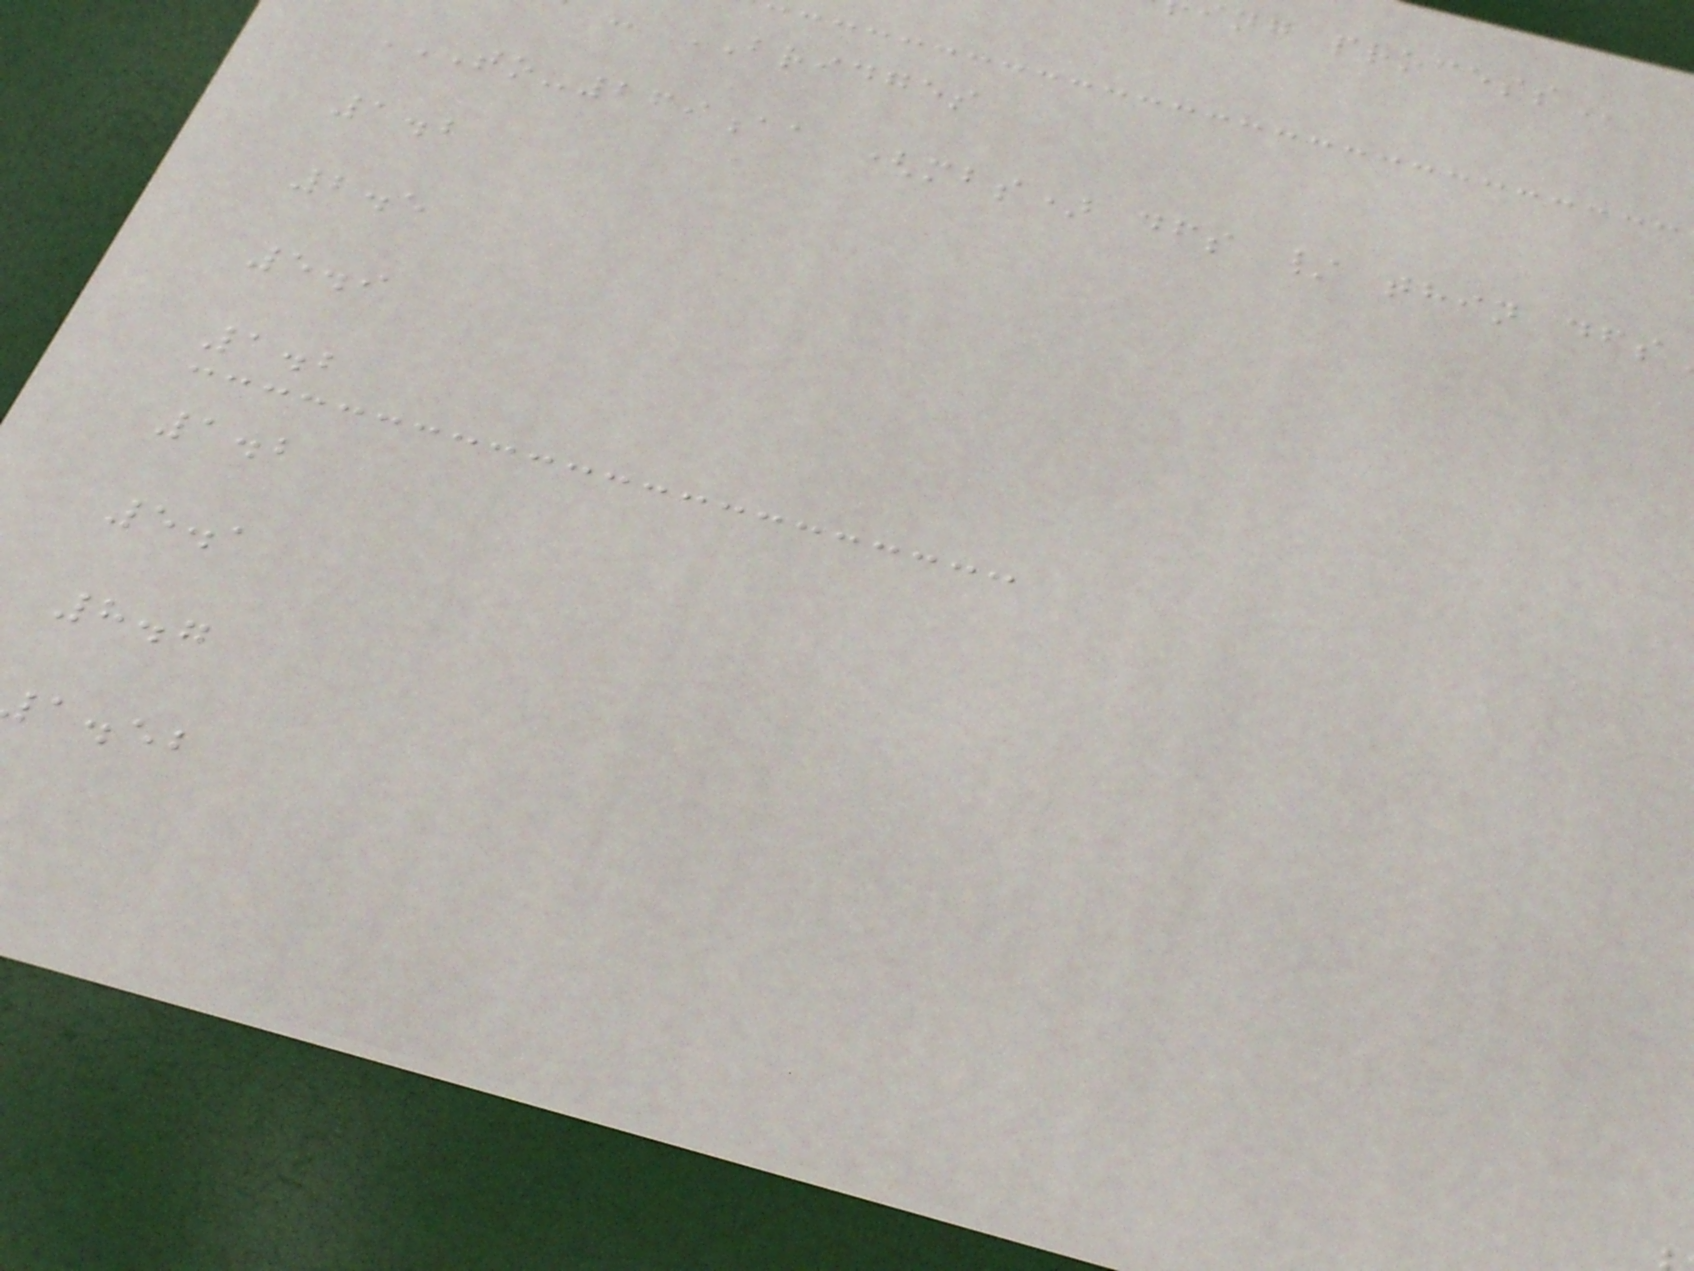- BRIDGES
1.2
2.5
5.9
1.2
1.2
5.1
8.7
a.eb
